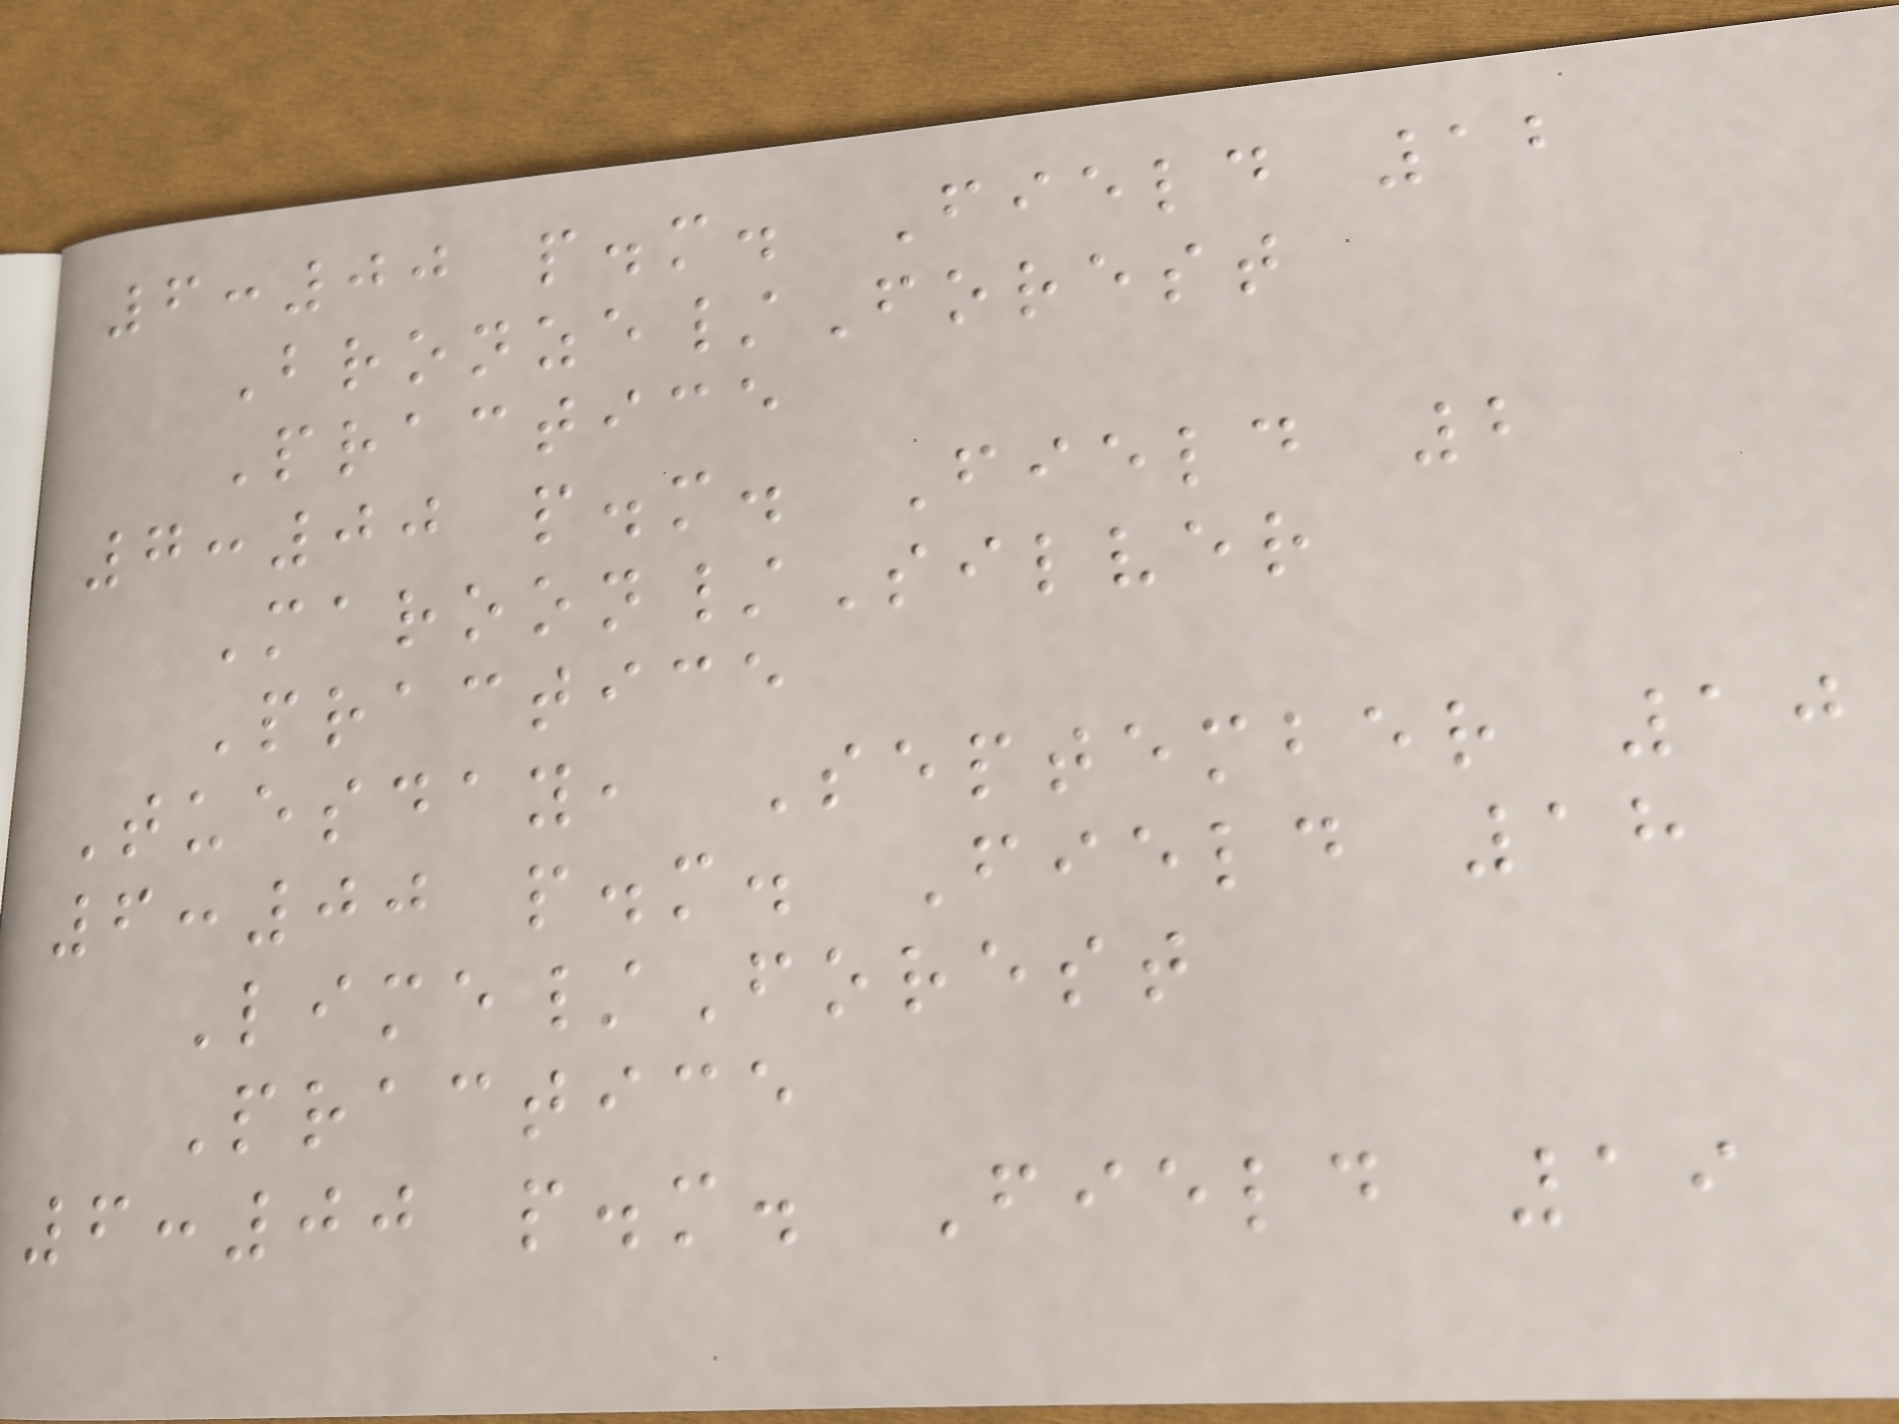6:00 p.m. Field 12
Bronze/Forest
Practice
7:00 p.m. Field 2
Maroon/Silver
Practice
Tuesday, September 10
6:00 p.m. Field 18
Lime/Forest
Practice
6:00 p.m. Field 19
